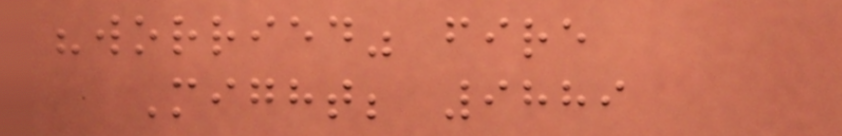"worried" fire
Might; 9889
